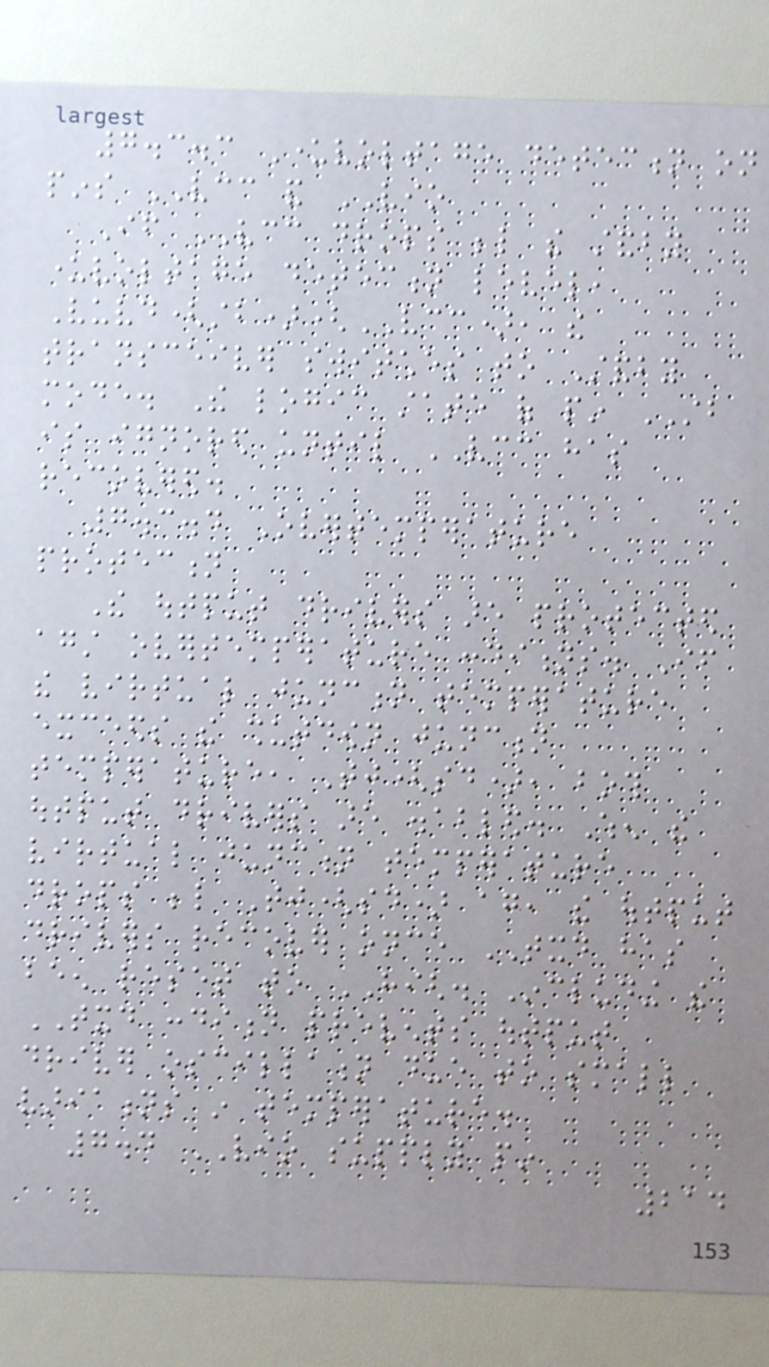7.3.3 Undervoltage detection on
pins VCC and VIO
If VCC drops below the standby
undervoltage detection level,
Vuvd(stb)(VCC), the
transceiver switches to Standby
mode. The logic state of pin STB
is ignored until VCC has
recovered.
7.3.4 Overtemperature
protection
The output drivers are protected
against overtemperature conditions. If
the virtual junction temperature
exceeds the shutdown junction
temperature, Tj(sd), both
output drivers are disabled. When the
virtual junction temperature
drops below Tj(sd) again, the output
drivers recover once TXD has
been reset to HIGH. Including the
TXD condition prevents output
driver oscillation due to small
variations in temperature.
7.4 VIO supply pin
214
